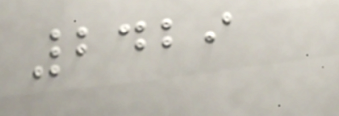2429
